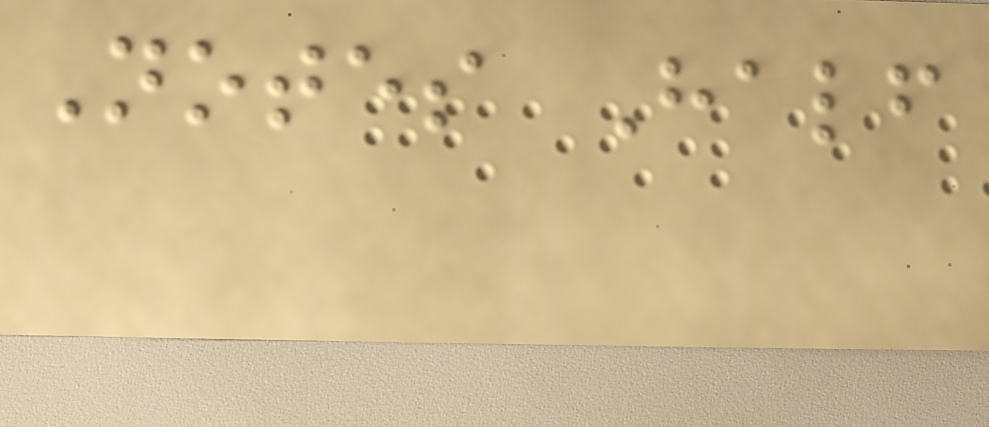Notes Half
